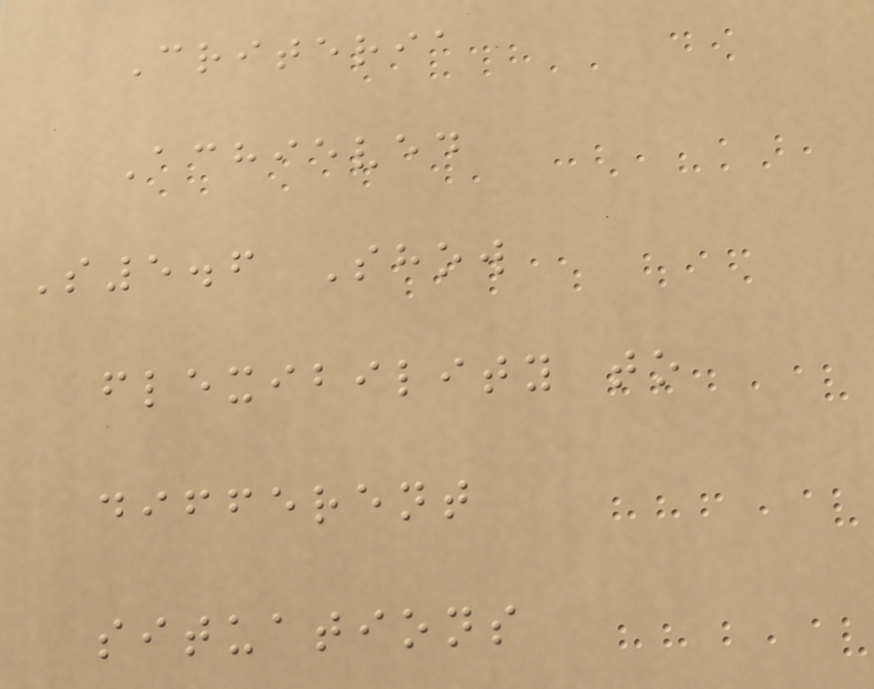Criteria
Achieved
S5.6 Show
flexibility to
different
situations
